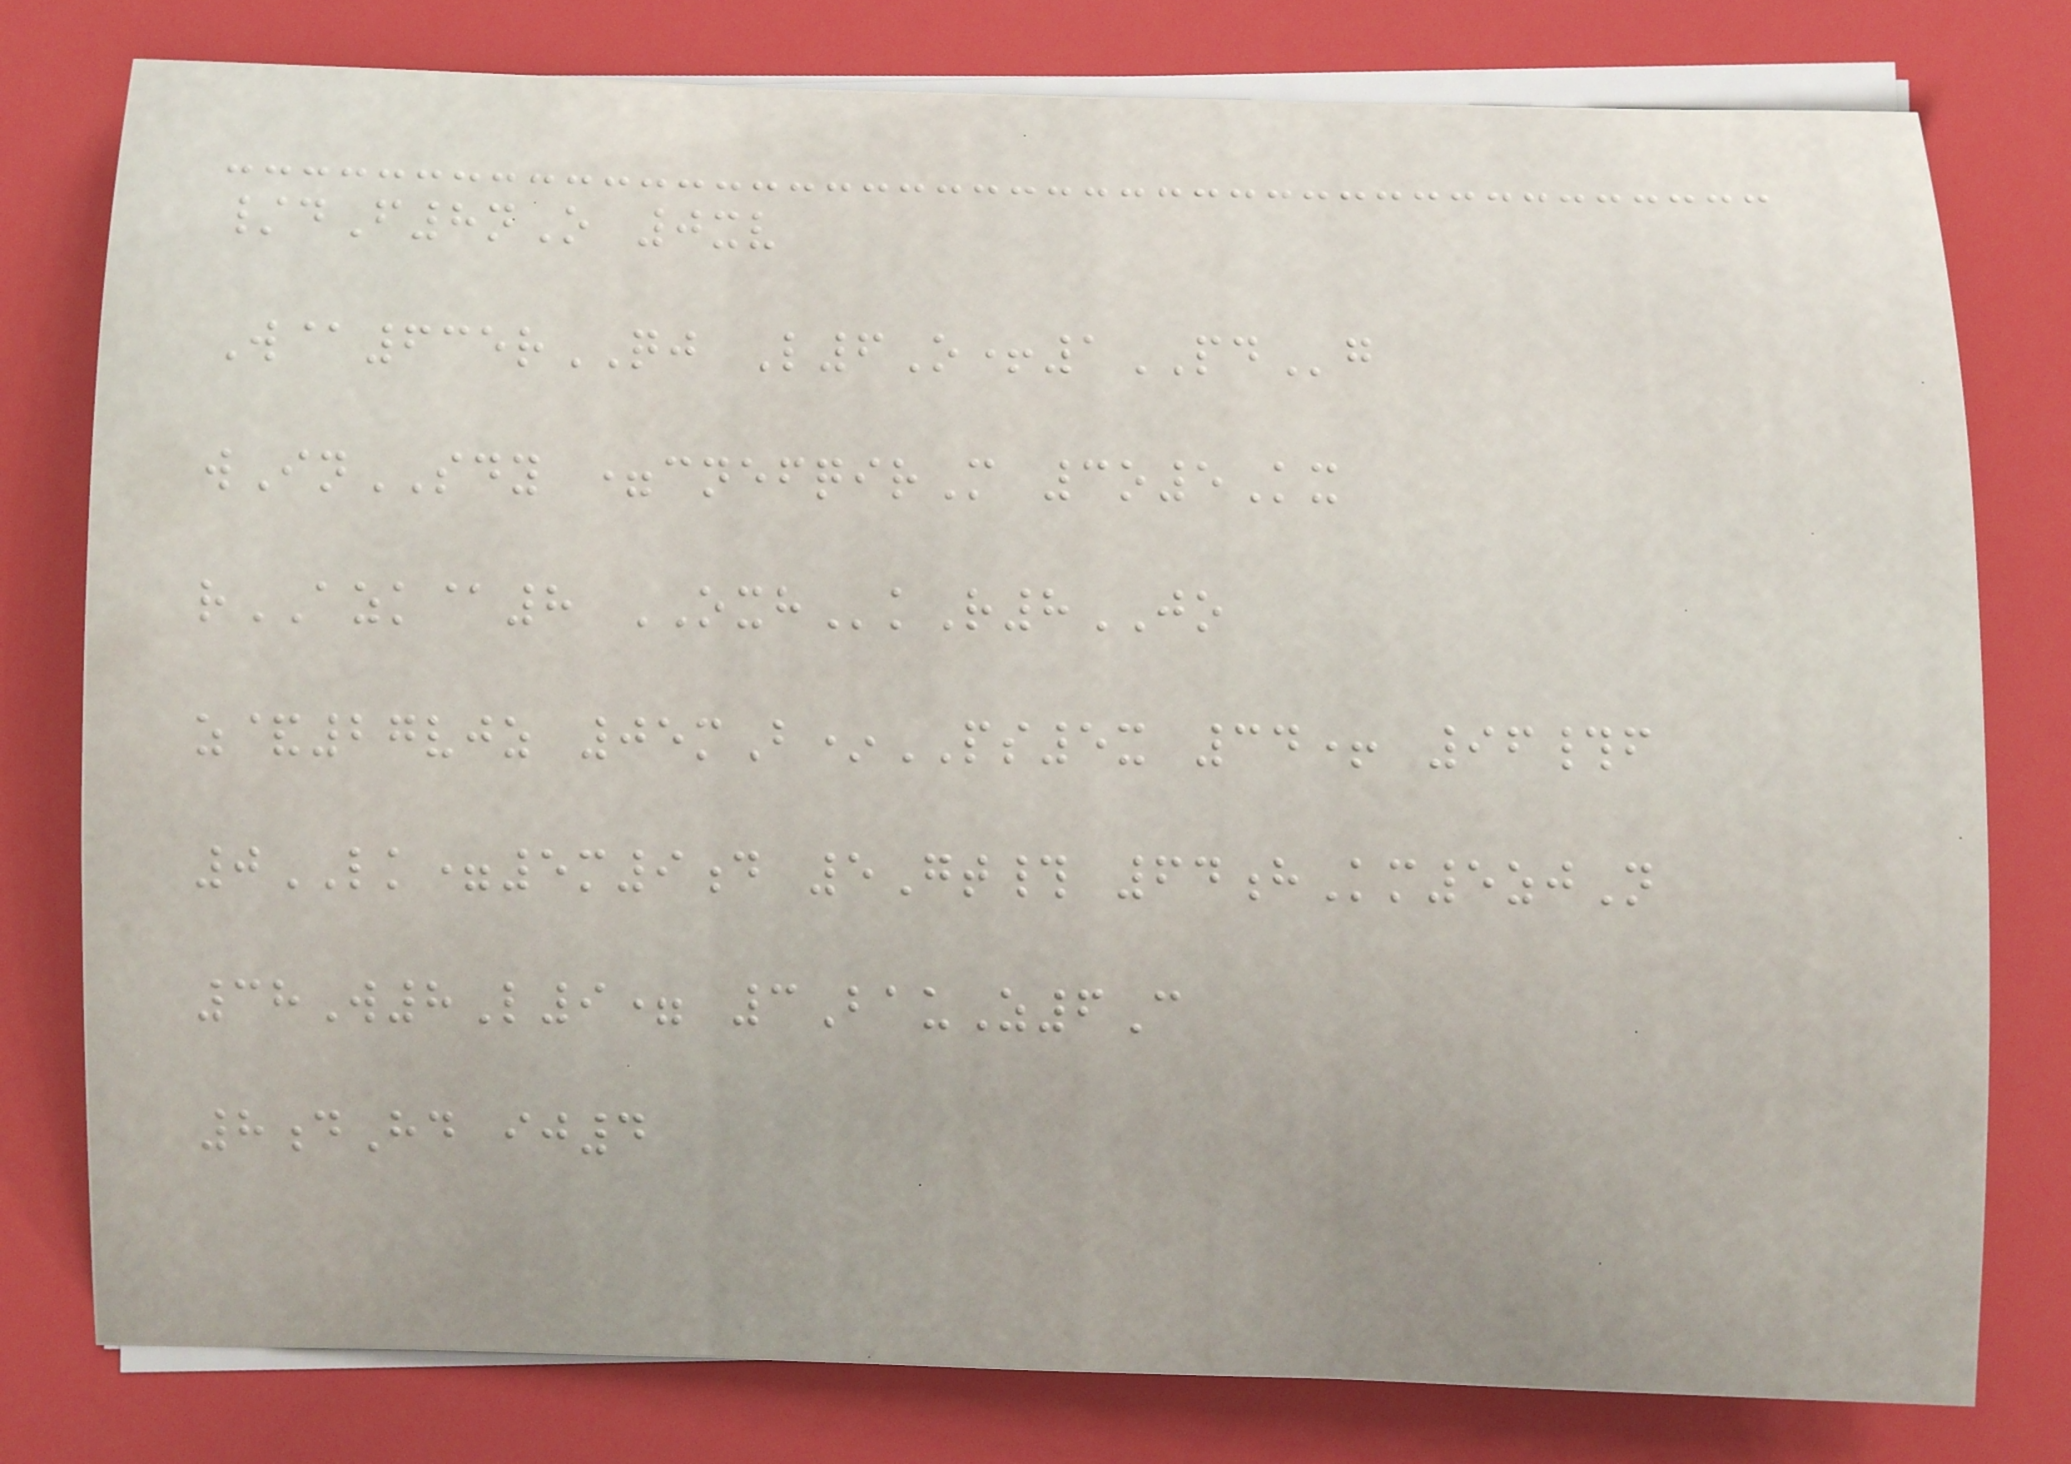/dF8nO 0xv
W@635rQJ L6O+1PDg
wInSDY =cnefqirM 3o5Kx
rAZK@8 OXHkR8JO
z&27vjz 05mB*PS5x 34+ 96#f
0LK=5m9d 5Gt# 64hKm5zjN
38W8L9= 3BauZ6C
8dHd ij4
